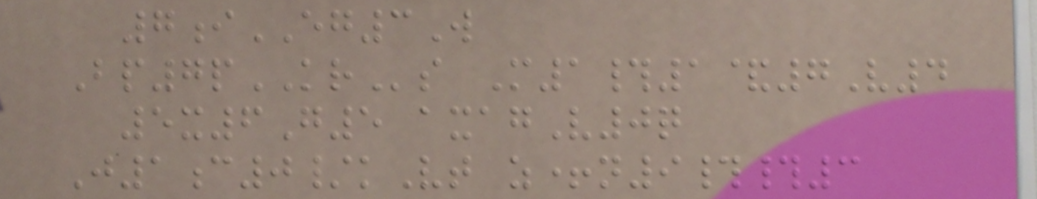7iEG3W
Bp7pKRs M1#1&7V4
5x6G5 axagV0q
J1c0/kVt z+n9##3
